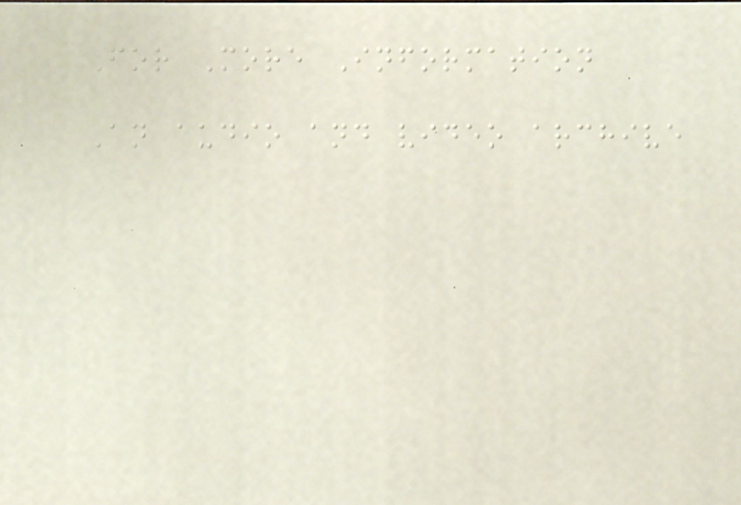For More Information
An audio and video archive
